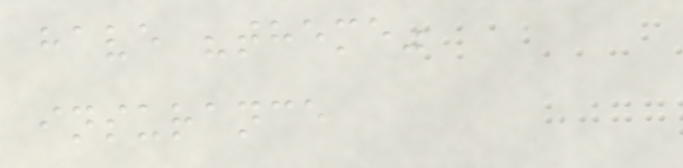have "theme"
insurance
